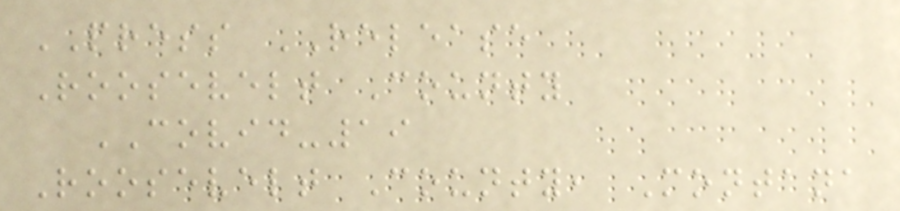PRESS RELEASE
Roosevelt County
COVID-19
Roosevelt County, Montana
